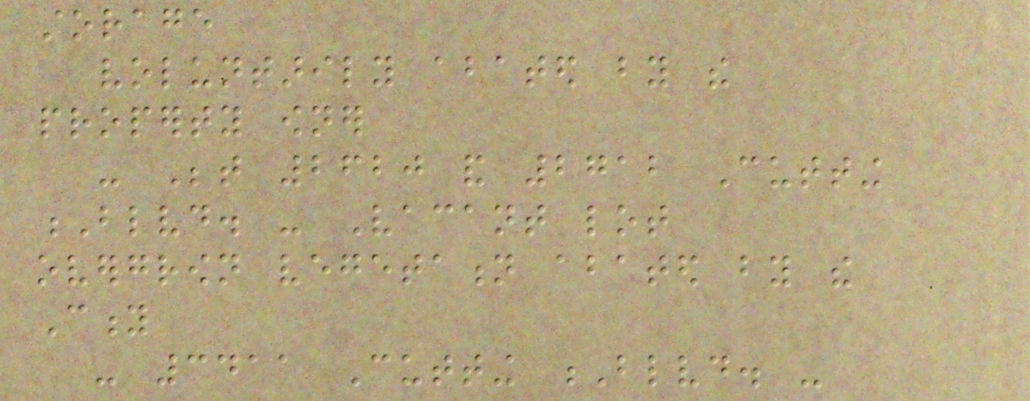storage
voluntarily abated by the
property owner
- Between 2620 and 2712 Cutting
Blvd. - Vacant lot
overgrown vegetation abated by the
City
- 3411 Cutting Blvd. -
